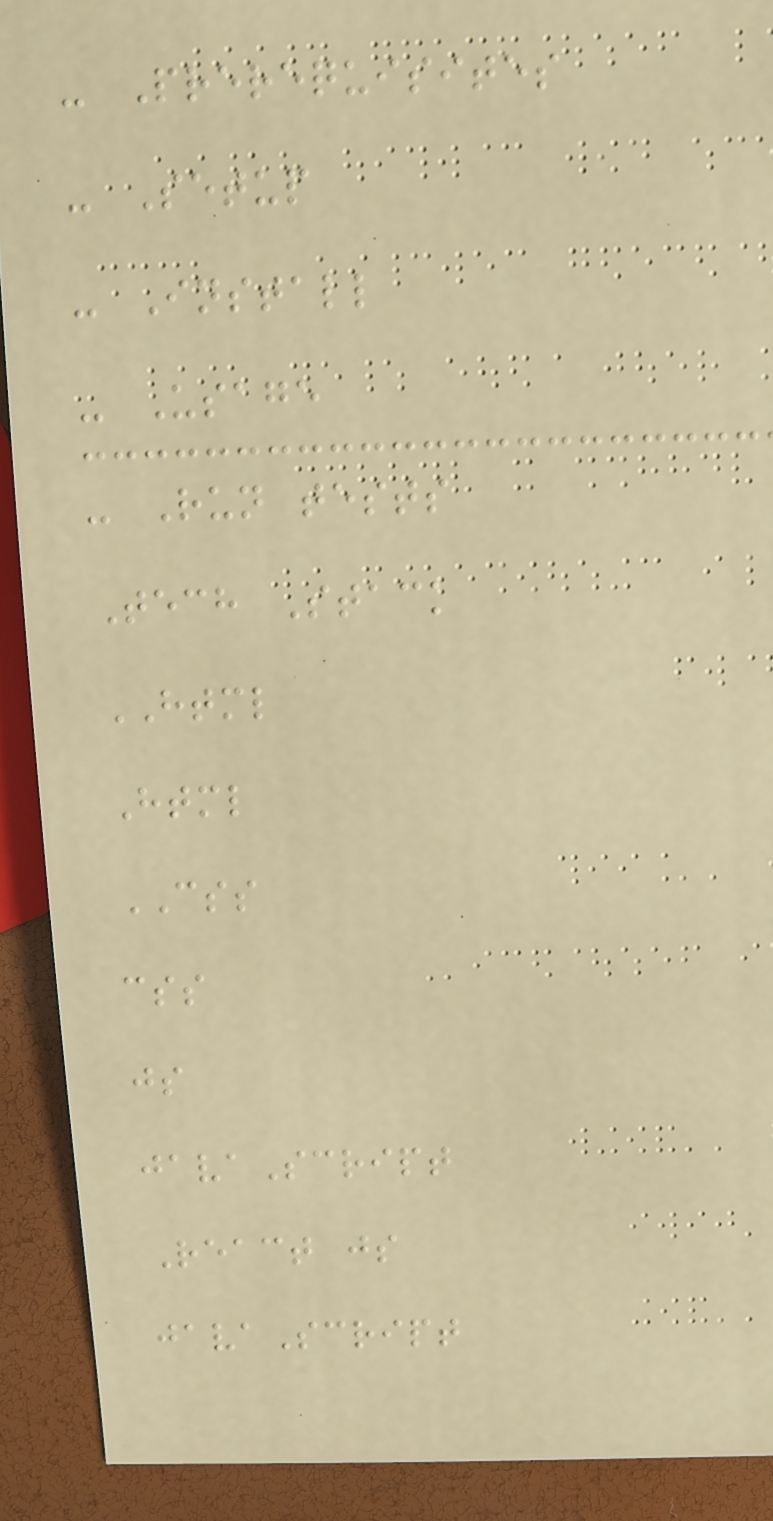- Prerequisites
- Setup
- Install
- Usage
- Run tests
Tech Stack
HTML
Html
CSS
css
js
javaScript
React js
javaScript
